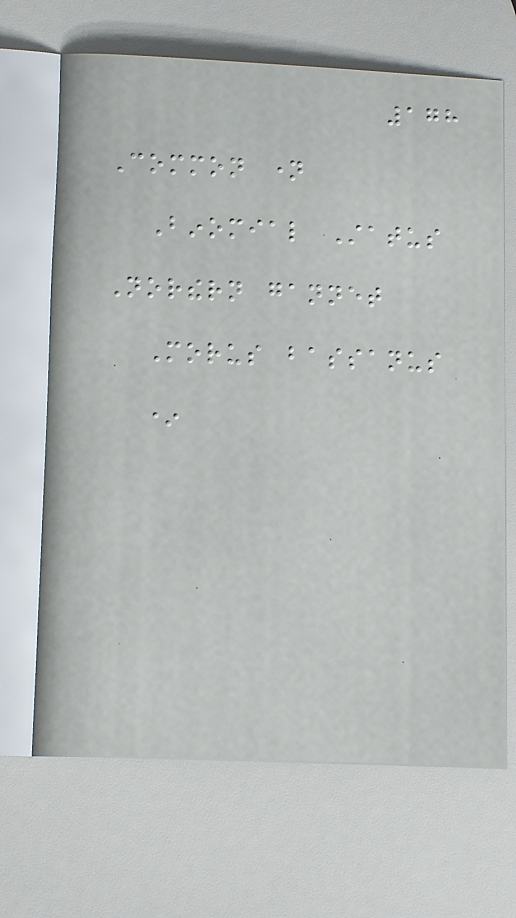178
Common name
Binomial Status
Northern gannet
Morus bassanus
*
